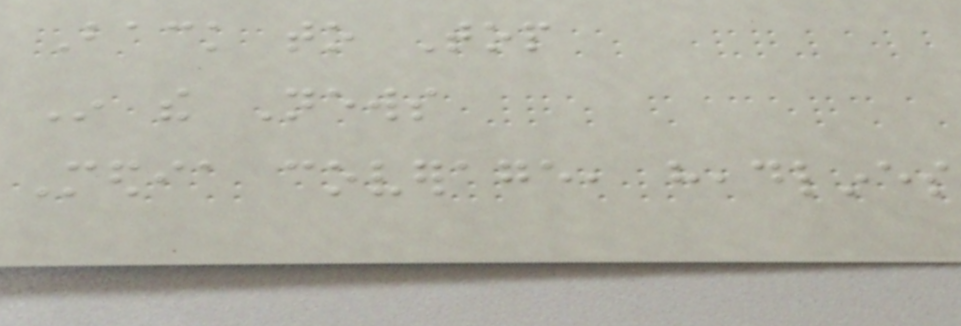Back to Top
In the News
Media coverage, headlines
